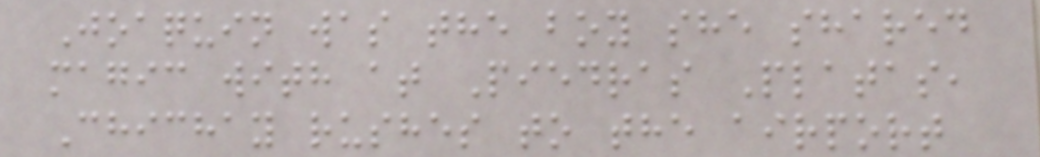Joaquin was the boy she shared
magic with at Piedras Platas,
Chichay rushes to the airport
